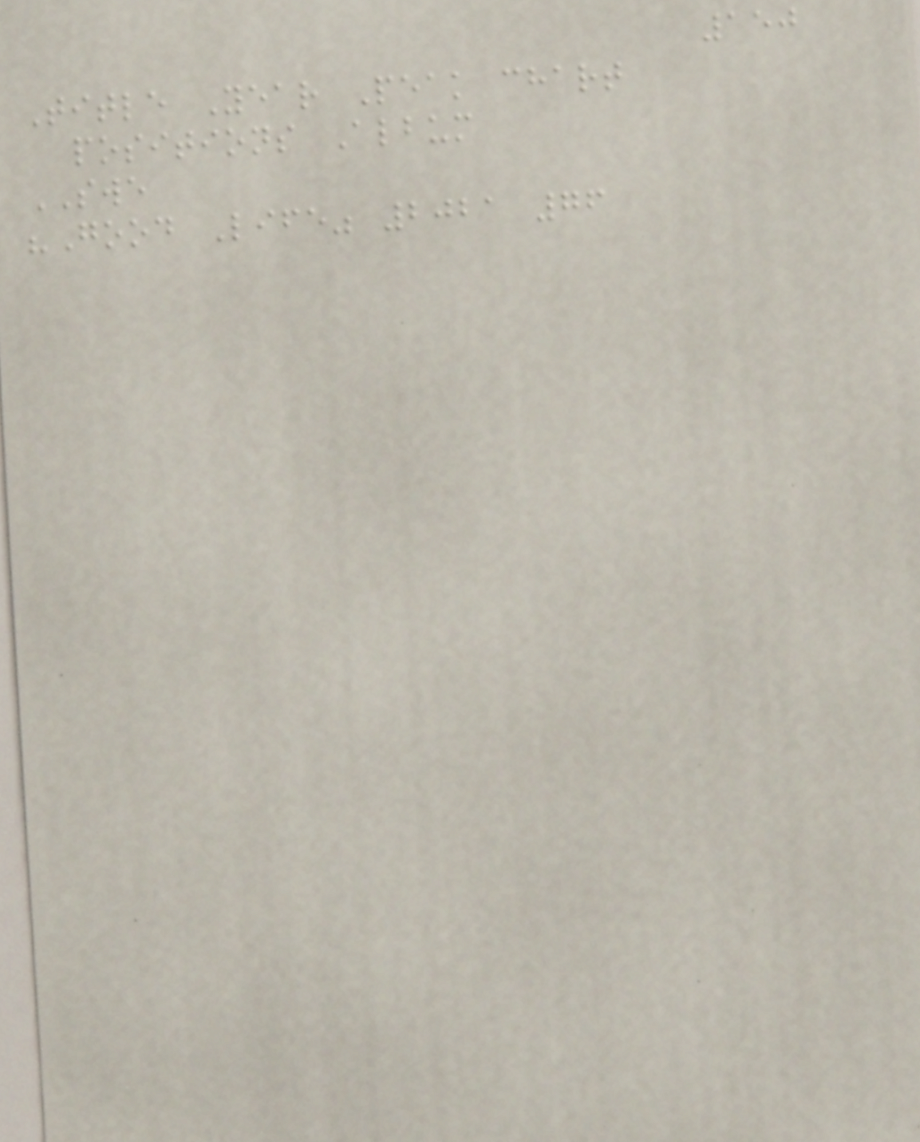150
Title Year Peak chart
positions Album
SWE
"Good Life" 2021 76
